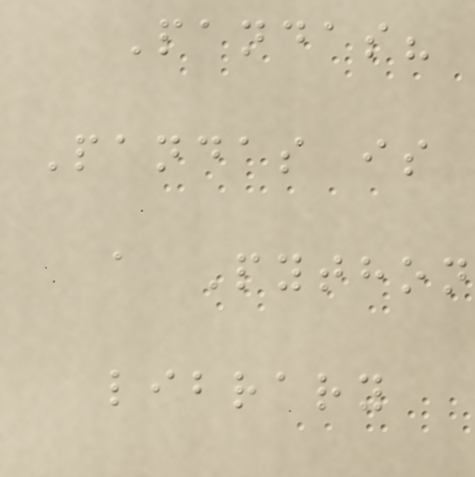Pandas?
Pandas is
a Python
library
